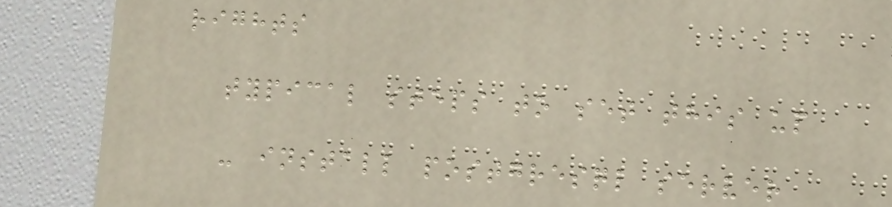rights
typical steps to set this up
- install postgresql server
